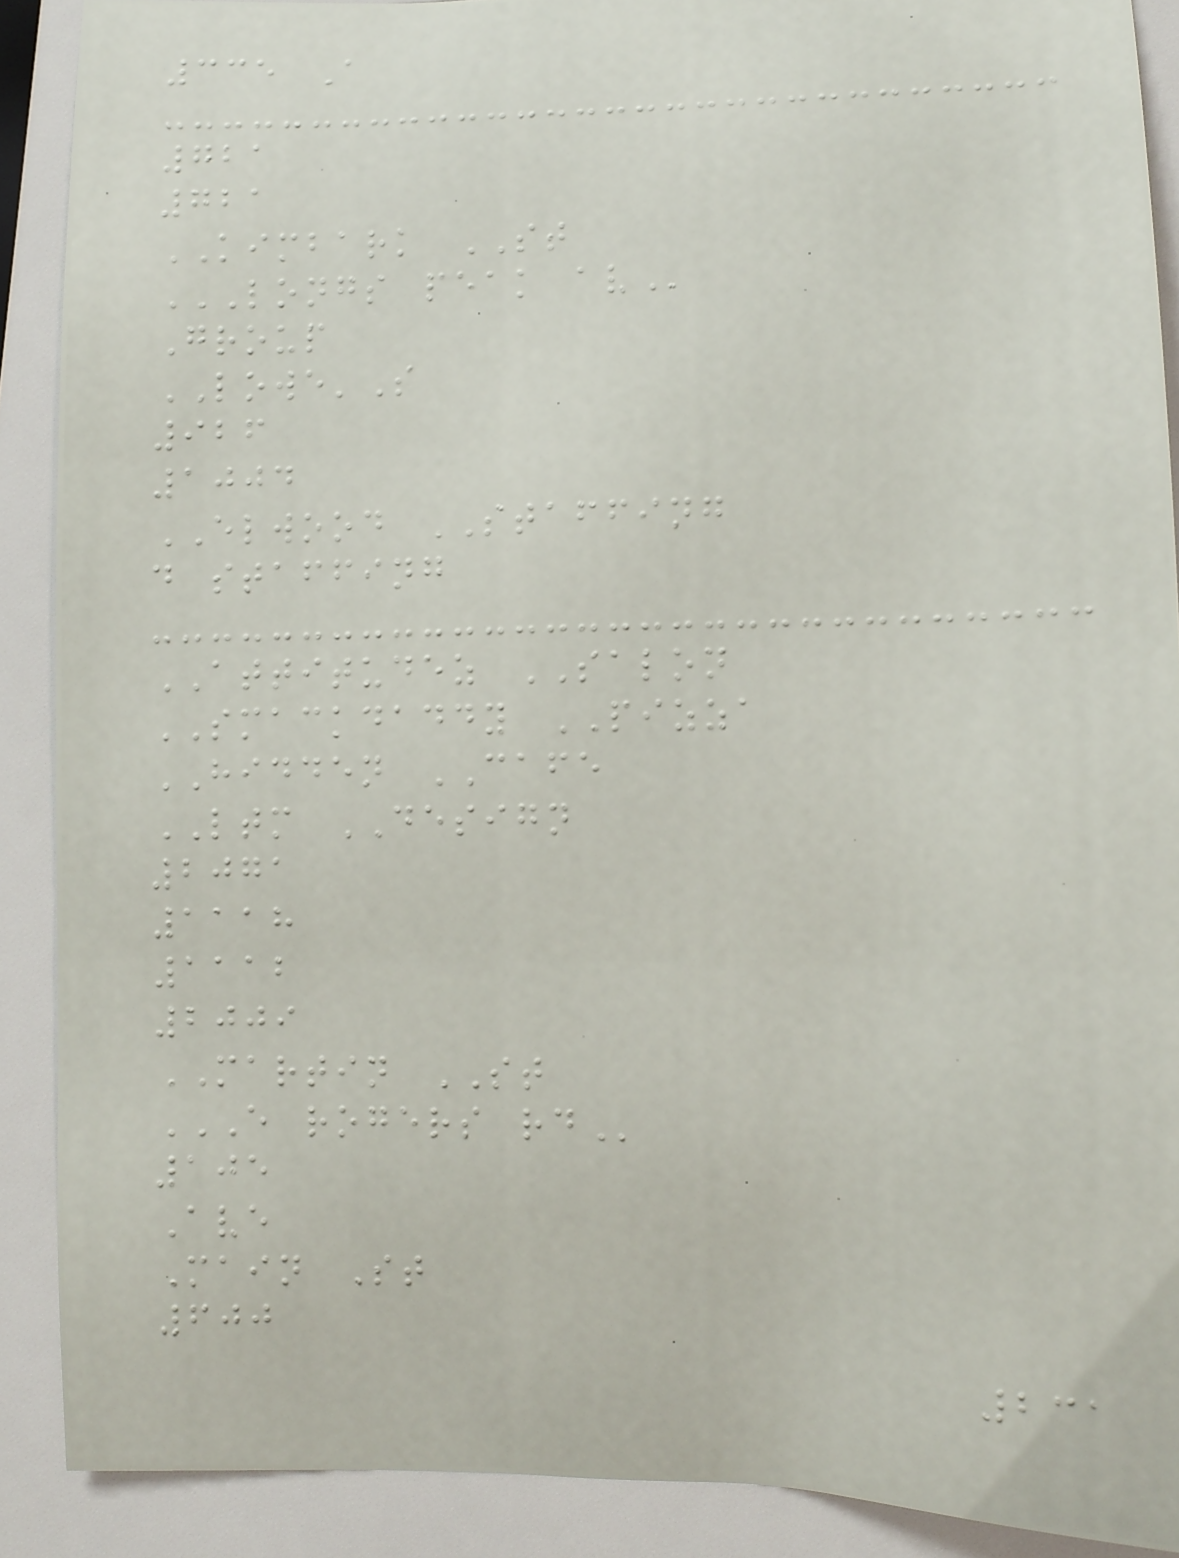335 A
721
721
KIMBARK ST
LONGS PEAK AV
Group
LOWE'S
926
1004
ELWOOD STAFFING
d staffing
ATTITUDEZ SALON
SMACKDADDY PIZZA
HIDDEN CAFE
LTM DESIGN
2071
1118
1112
2009
MARTIN ST
E ROGERS RD
105
Ave
Main St
600
231
